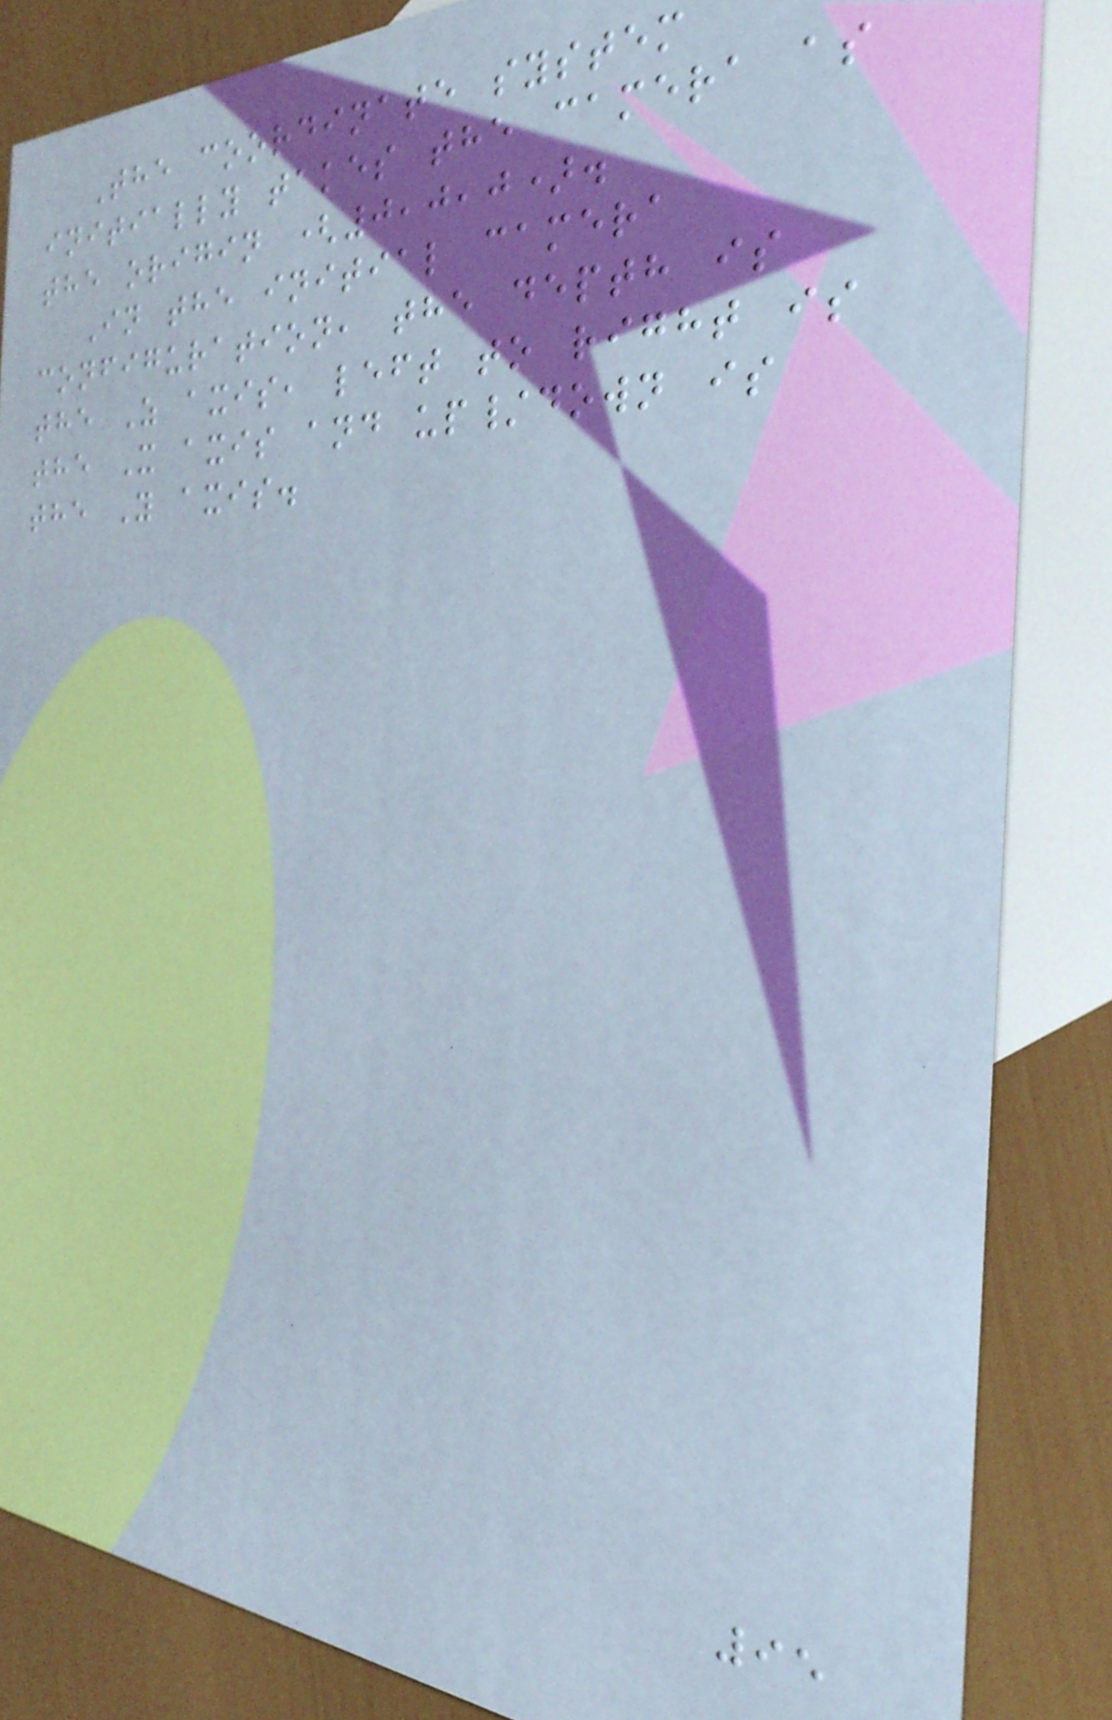The coordinate system
initially takes the camera as
the origin (0,0,0).
In the initial camera
configuration, the depth is
the Z axis, left to right is
the X axis and up/down is
the Y axis.
95
